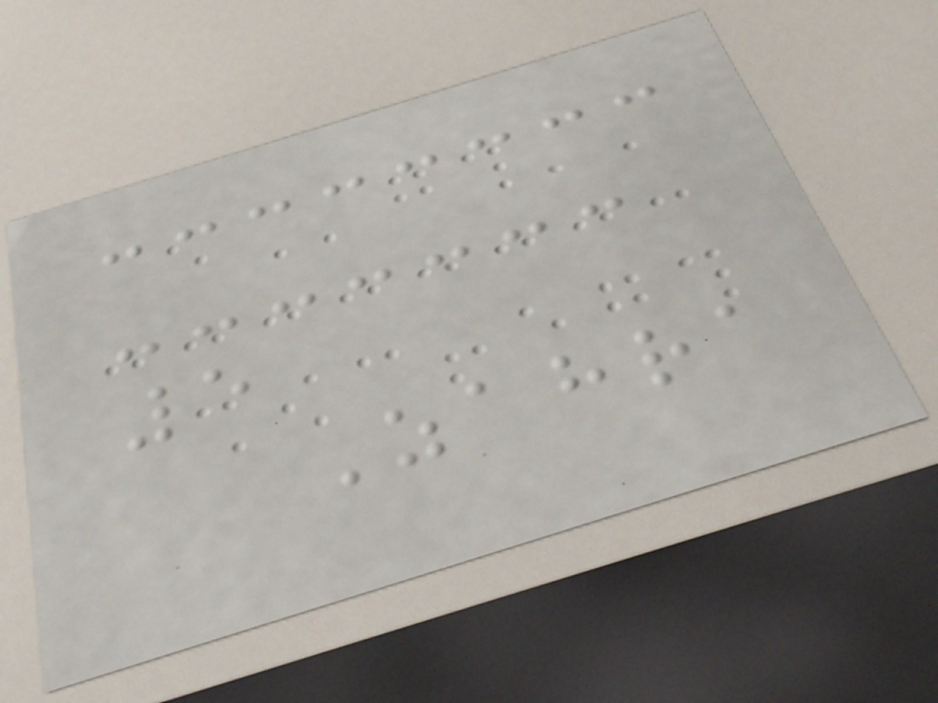5
Zahra
